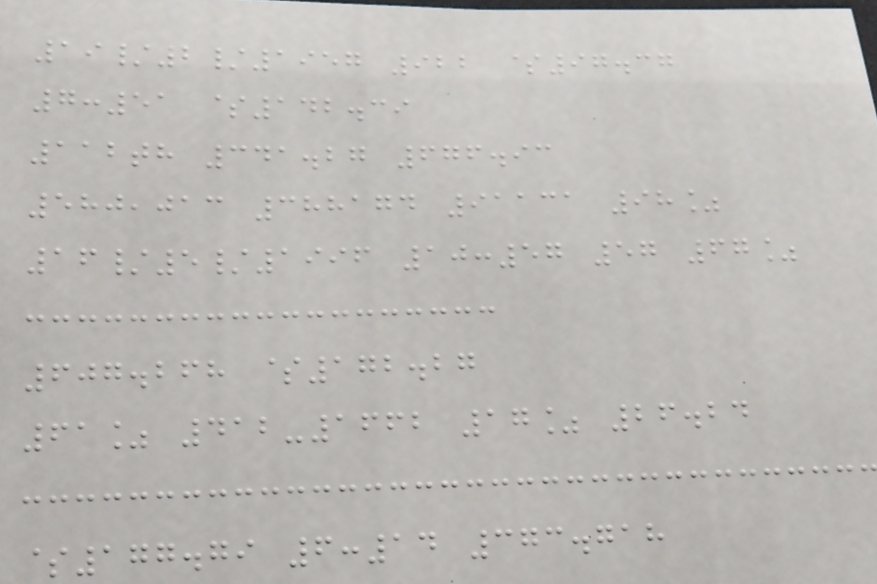19/2/1957 922 $97.37
7:51 $142.39
112th 341.27 676.93
580,013 388174 91131 98%
16/5/1996 10:57 57 67%
607.268 $172.27
61% 412-1662 17% 26.24
$177.79 6:14 373.718
